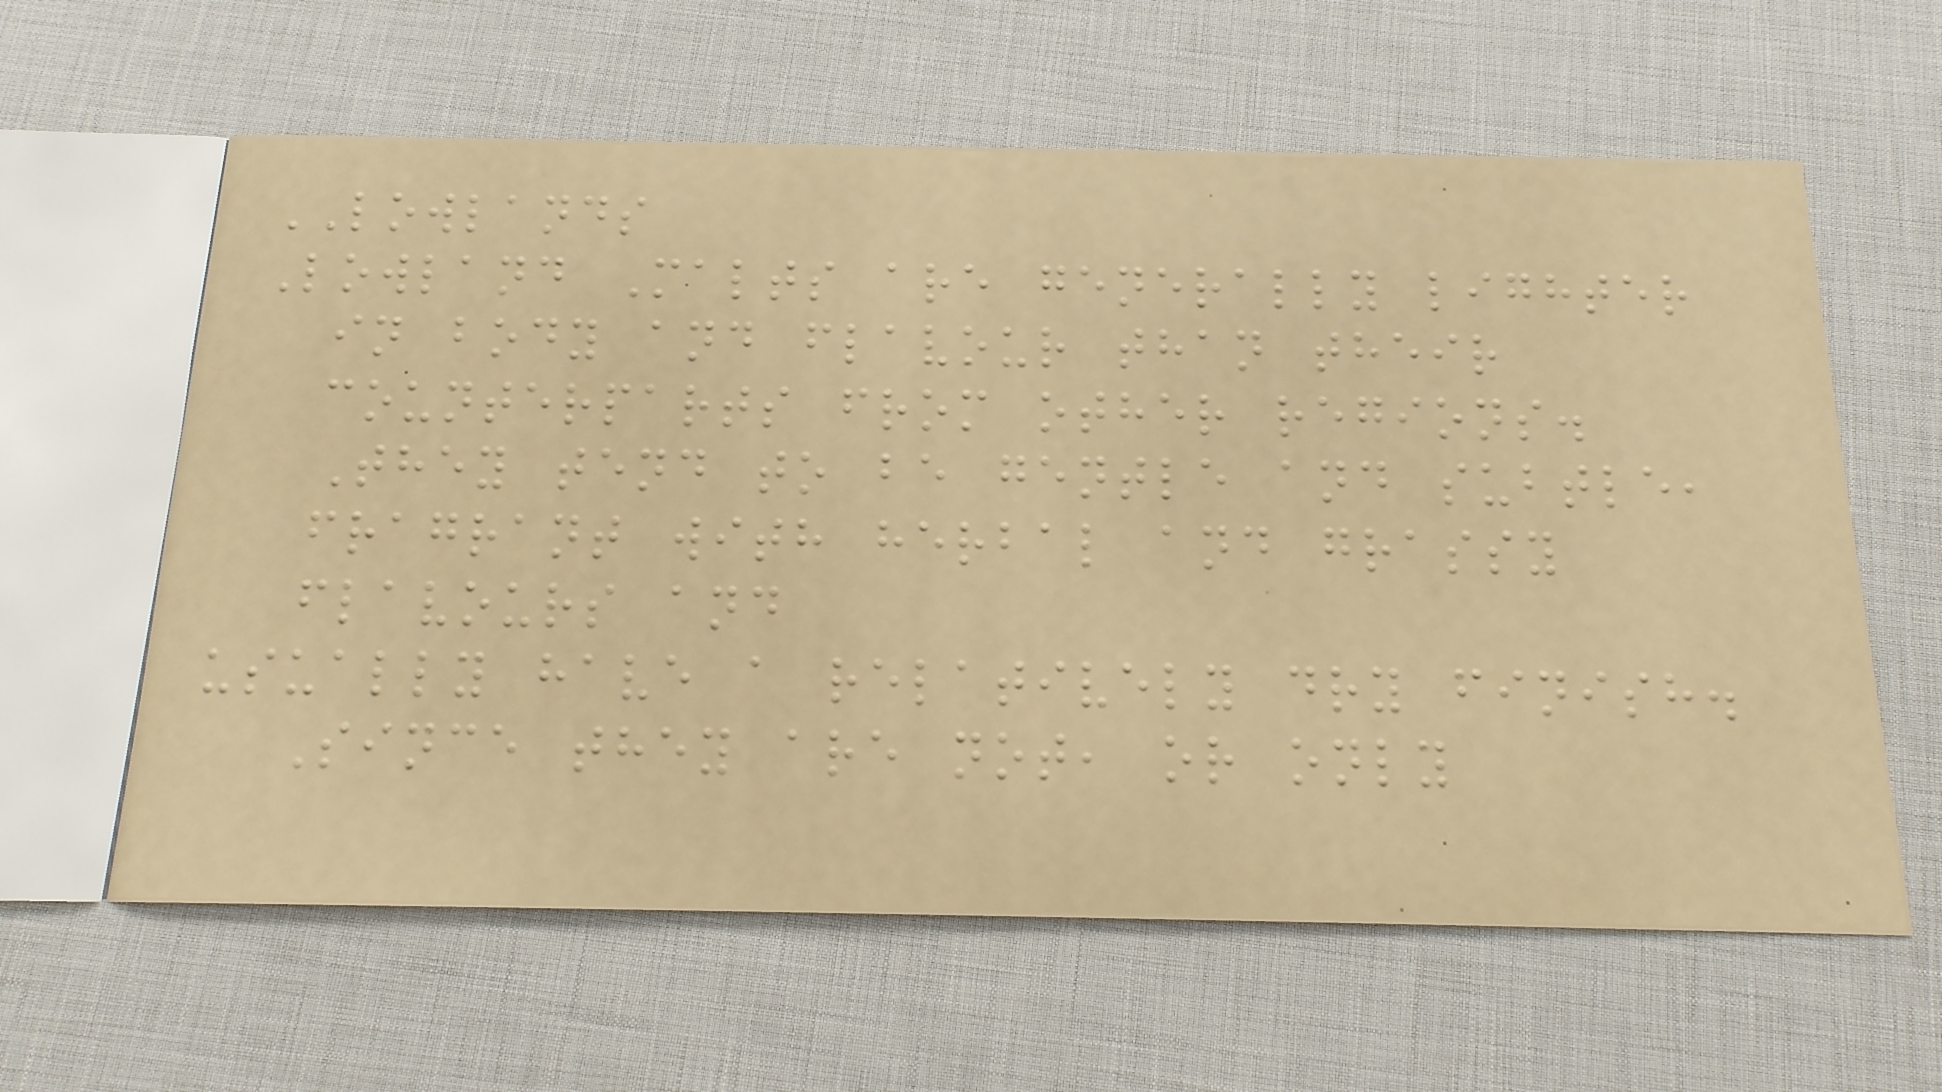LOWLANDS
Lowland Malts are generally lighter
in body and flavour than their
counterparts from other regions.
They tend to be gentle and subtle,
fragrant with herbal and grassy
flavours and
usually have a relatively dry finish.
Since they are not, or only
